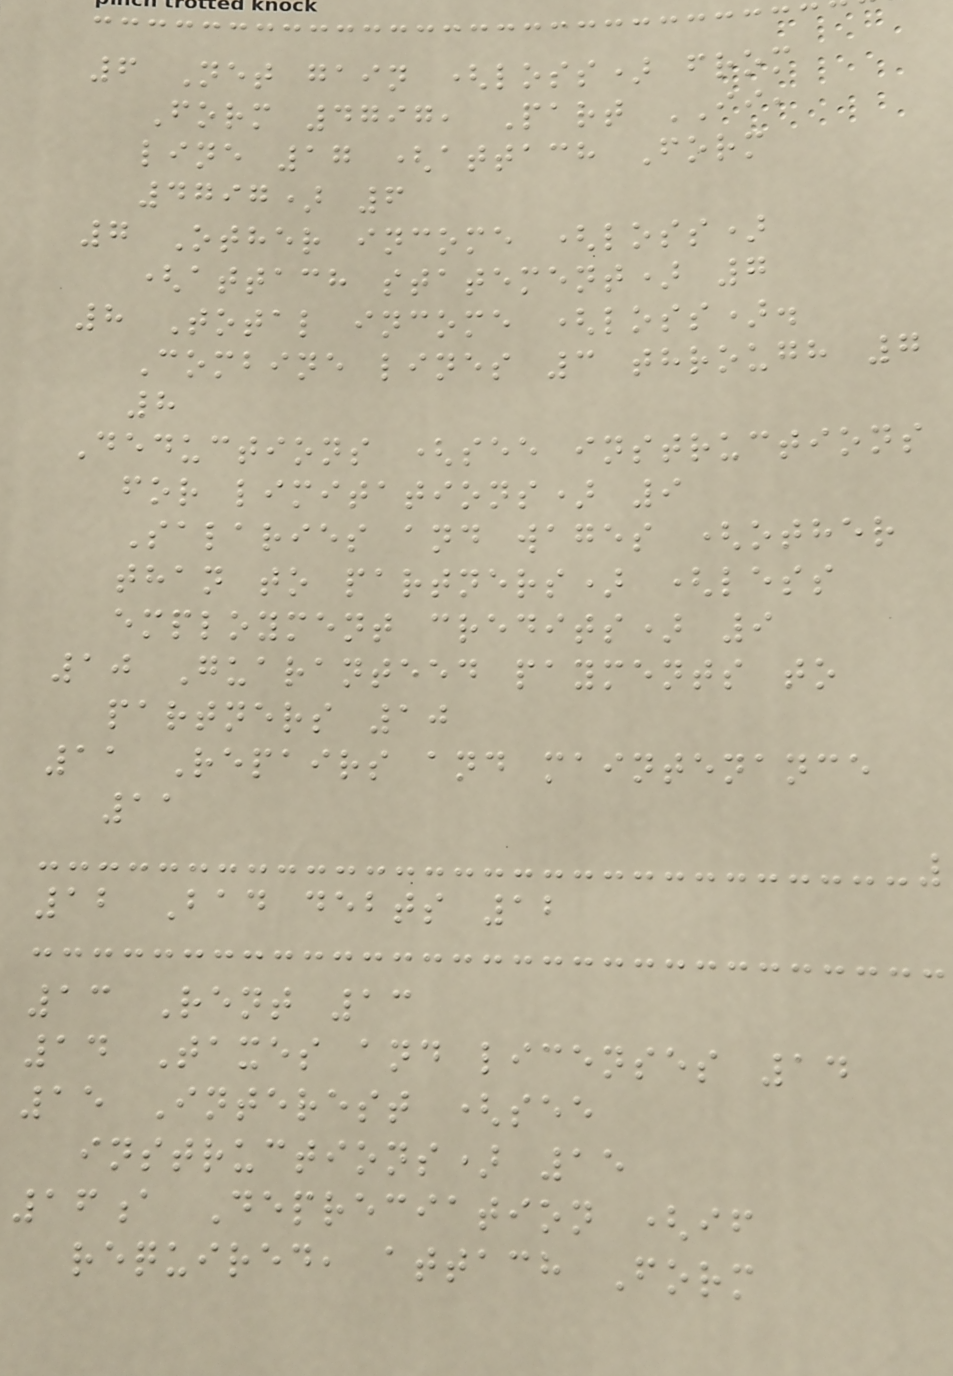6 Net gain (loss) from
Form 4797, Part II,
line 17 (attach Form
4797) 6
7 Other income (loss)
(attach statement) 7
8 Total income (loss).
Combine lines 3 through 7
8
Deductions (see instructions
for limitations) 9
Salaries and wages (other
than to partners) (less
employment credits) 9
10 Guaranteed payments to
partners 10
11 Repairs and maintenance
11
12 Bad debts 12
13 Rent 13
14 Taxes and licenses 14
15 Interest (see
instructions) 15
16a Depreciation (if
required, attach Form
